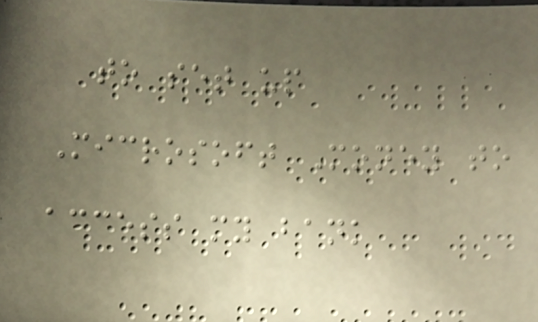to set up
Microsoft Money to
access my bank
